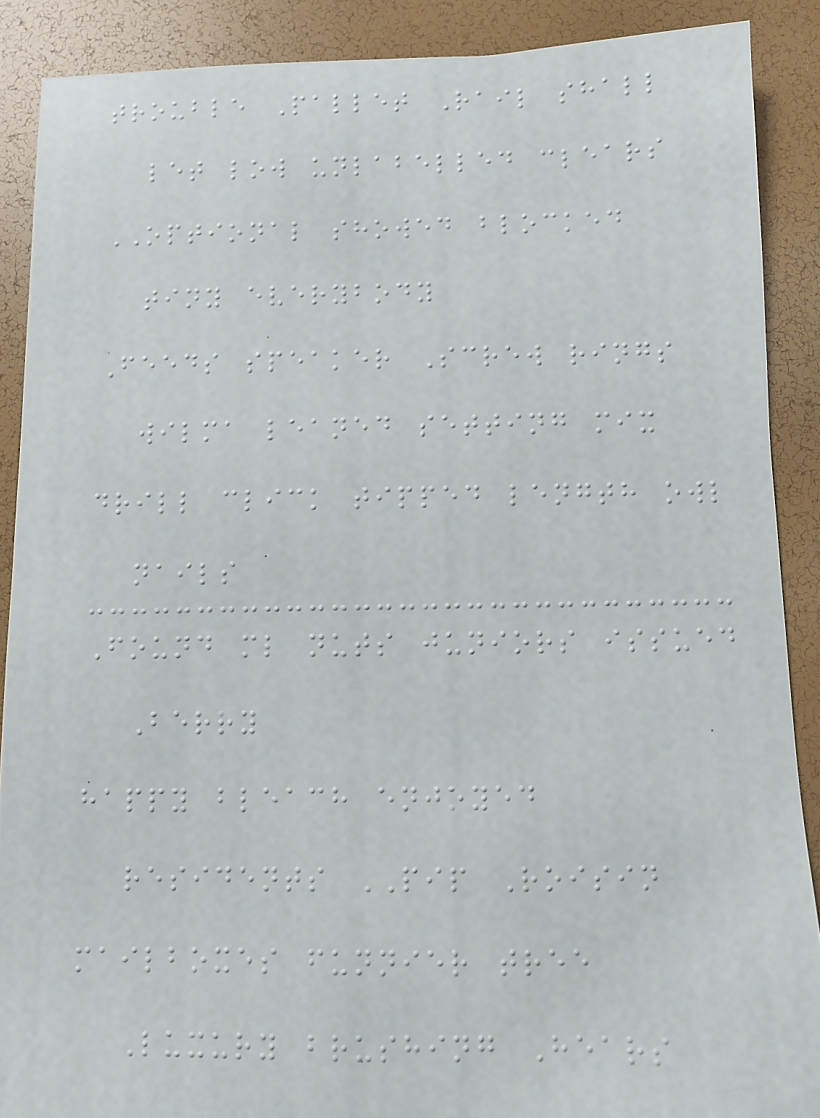trouble Pallet Rail shall
let low unlabelled clears
OPTIONAL showed blocked
tiny everybody
Feeds speaker Screw rings
wilma leaned setting mix
drill click tipped length owl
nails
Found ml nuts juniors issued
Berry
happy bleach enjoyed
residents PIP Roisin
mailboxes funnier tree
Luxury brushing Hears
